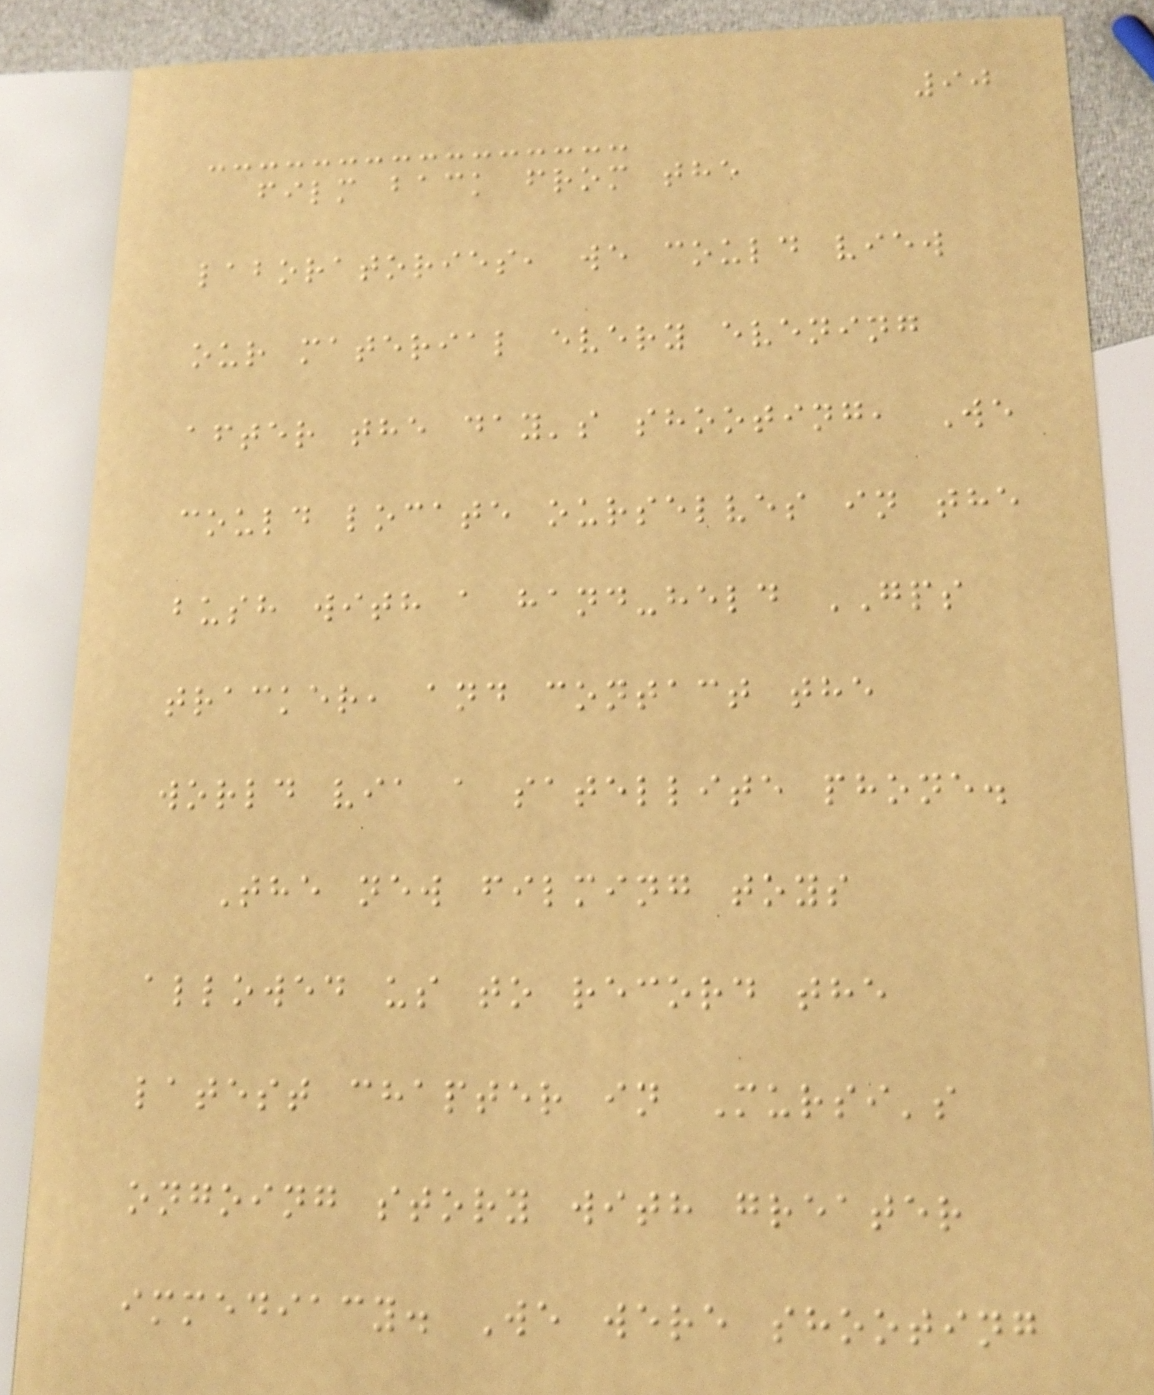90
film back from the
laboratories, we could view
our material every evening
after the day's shooting, We
could locate ourselves in the
bush with a hand-held GPS
tracker, and contact the
world via a satellite phone.
The new filming toys
allowed us to record the
latest chapter in Mursi's
ongoing story with greater
immediacy. We were shooting
